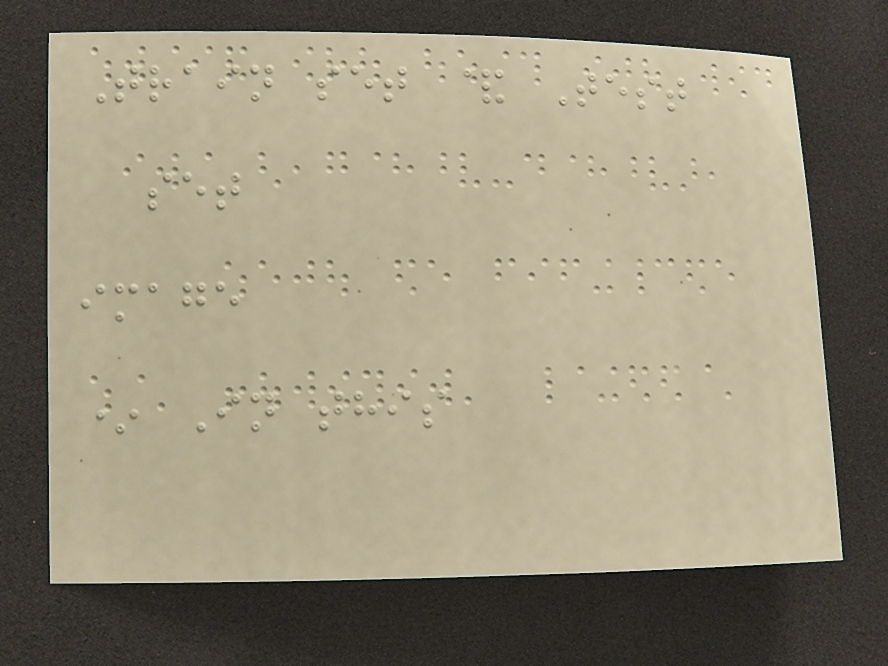Train set & Test
set
image
* In this
